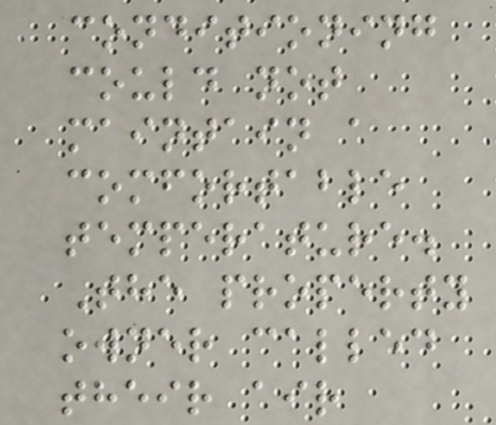conditioning
could not
maintain a
comfortable
temperature.
The property
owner called
their air
